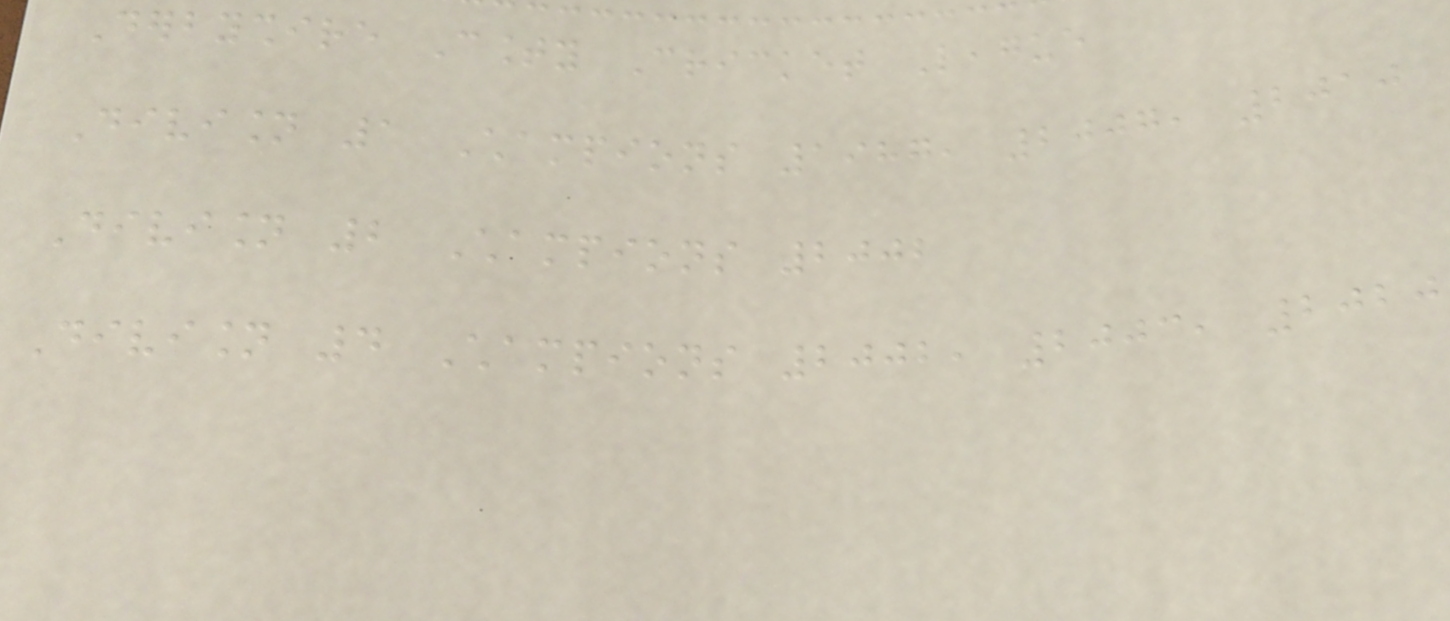Derbyshire County Cricket League
Division 1 Champions 1987, 2007, 2010
Division 2 Champions 2002
Division 4 Champions 2002, 2003, 2020
